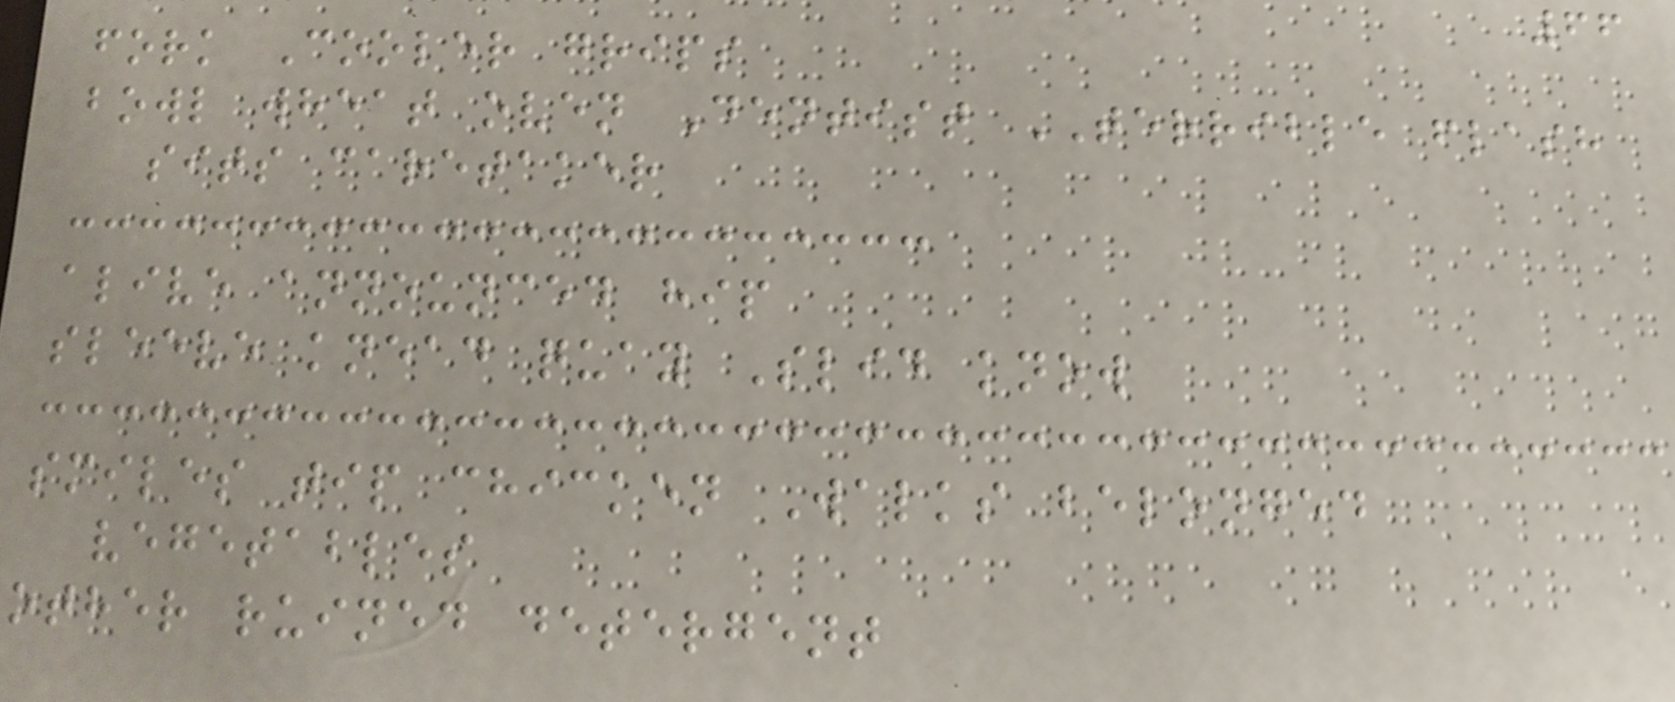66
fork Cooler grips
bowl wheat oven Dentist TERRIBLE flash
sits caretaker
alive announced hip
sleeve knead quay Slid know
smiles tip chicken Walks belonged
vegetables
other ruined detergent
